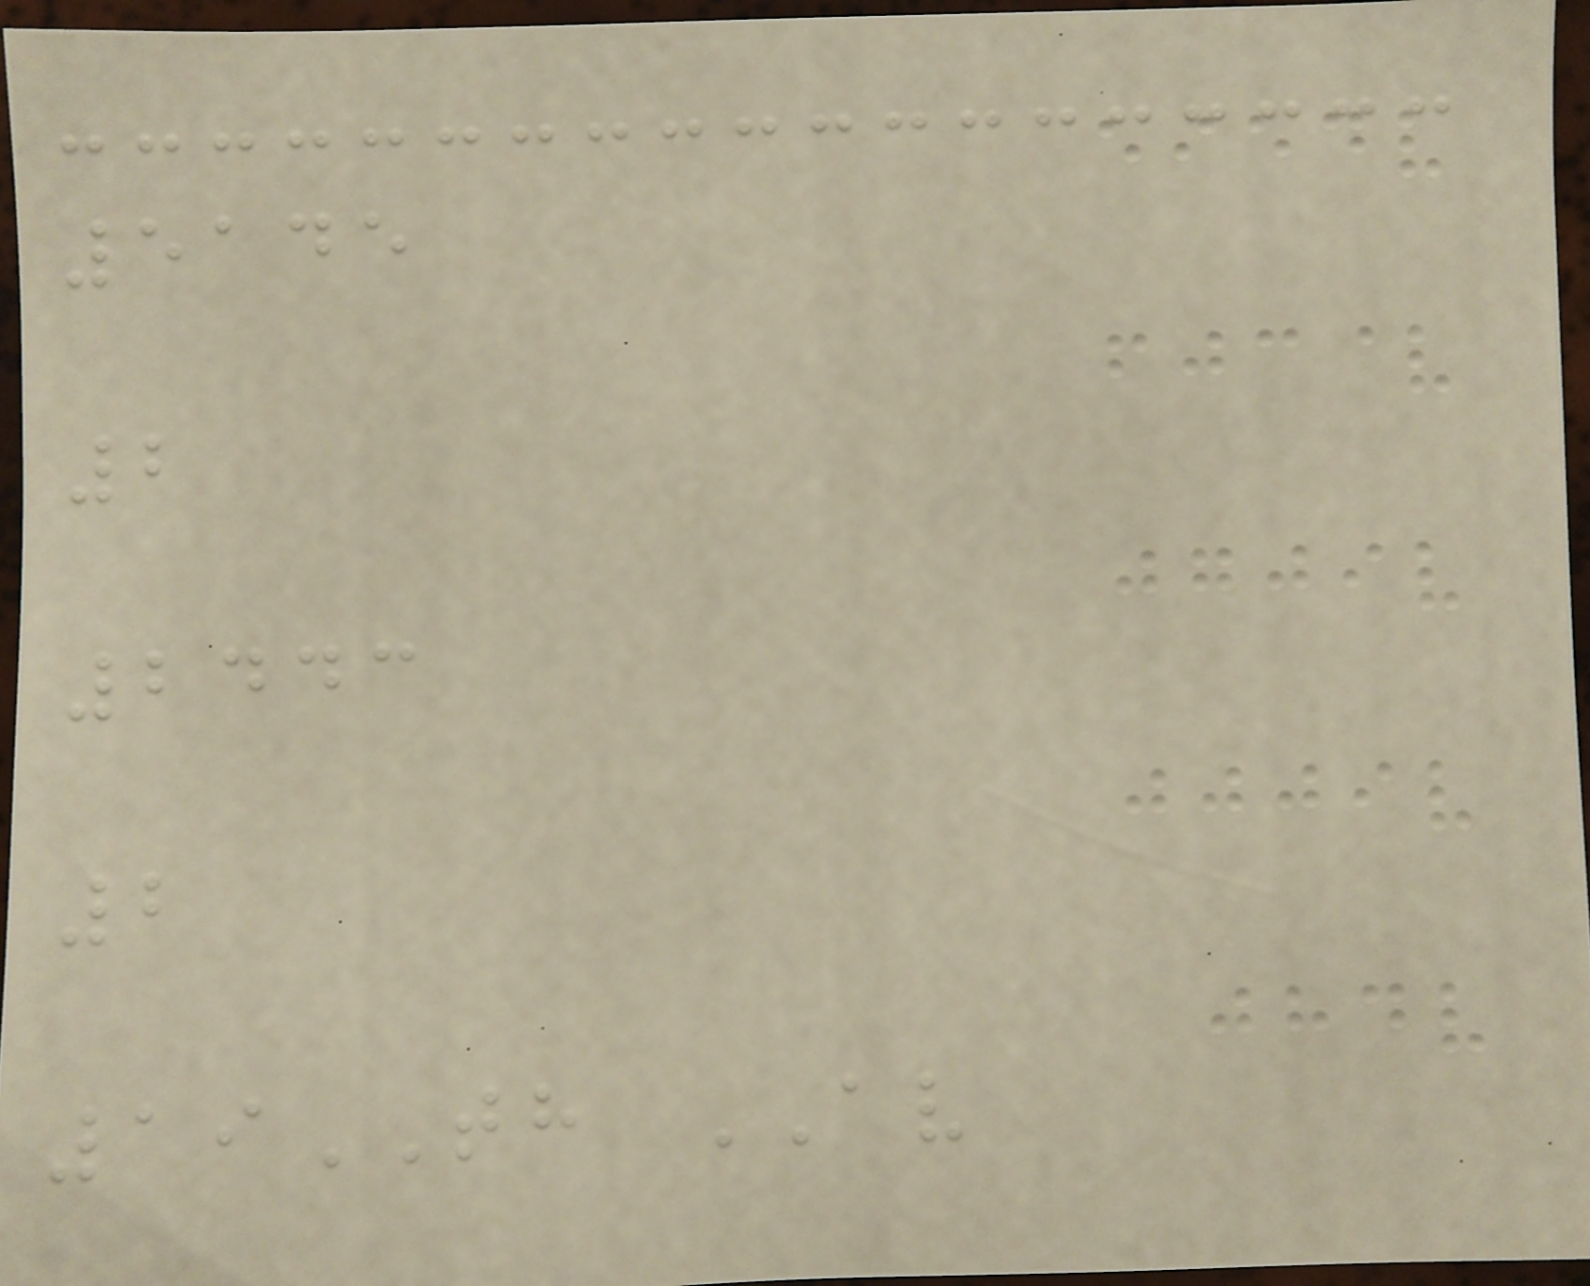5145
2
2443
2
19TH AV
